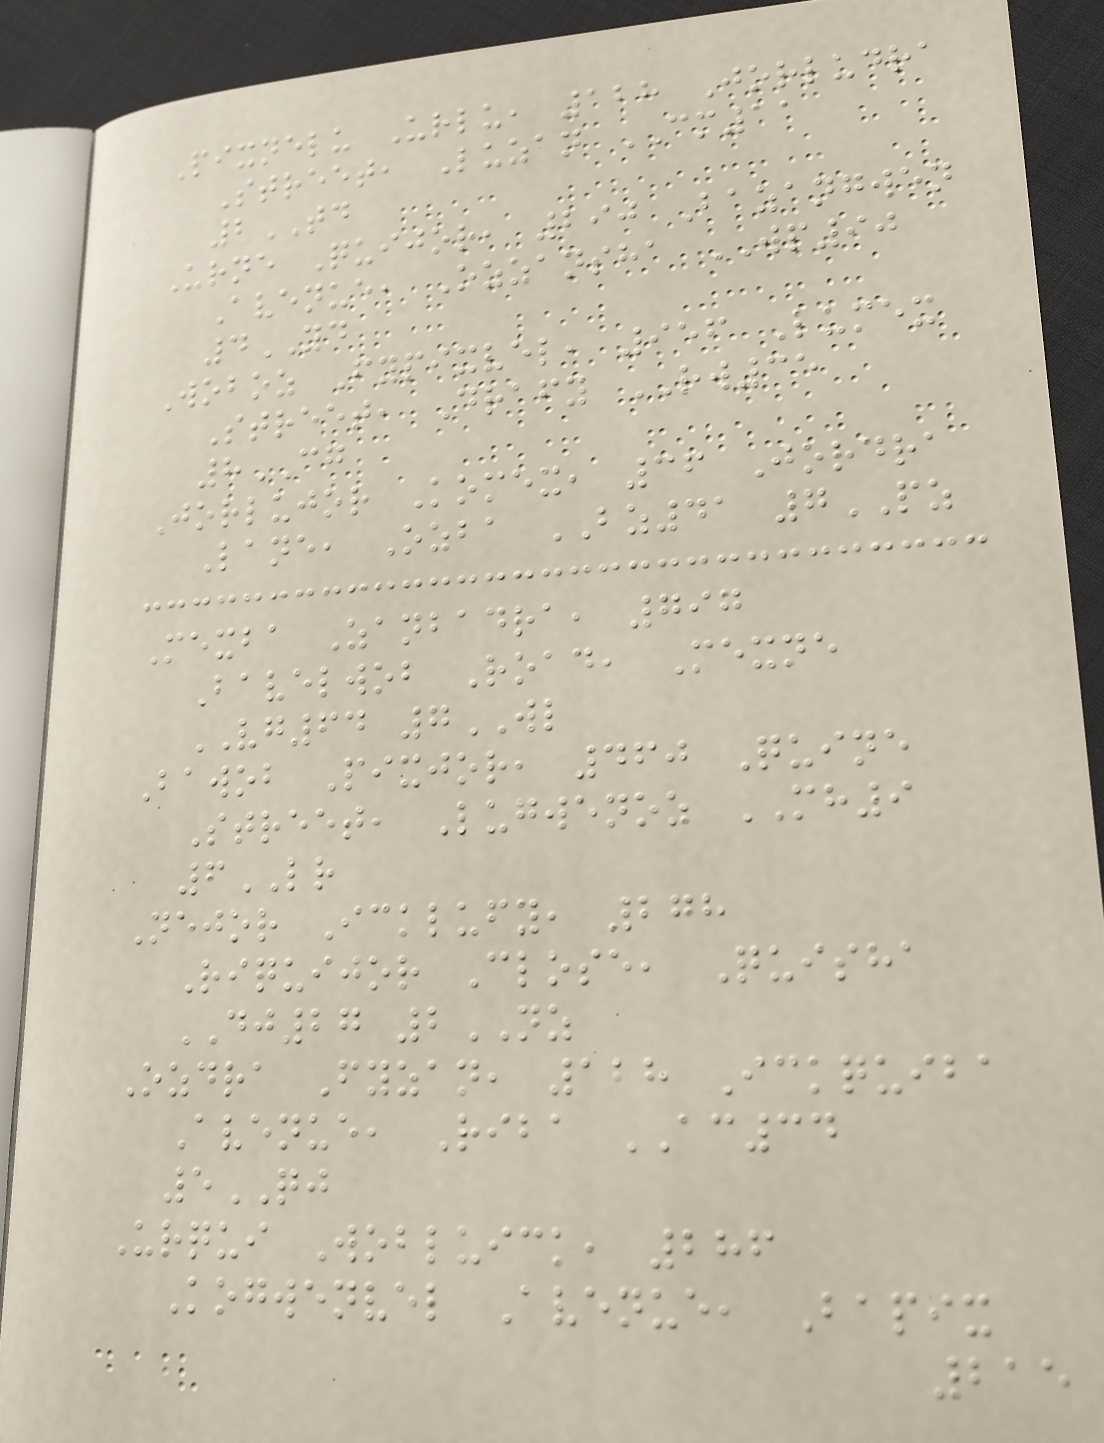Pixnelu Urlu, 128 Jorludra
Street, Luzan CM11
2TD
Urne Quijor, 290 Bazangwen
Avenue, Ozzansha WP90
4YD
Woboz Fypixvel, 956 Lumex
Street, Drafy RW35
8CG
Jorlujor Komex, 36 Jordra
Lane, Ozba BZ41 7PZ
Mexba Zanbadra, 797
Bavelwob Road, Mexne
VG64 7WL
Bawob Pixjor, 460 Quine
Street, Lugwenoz MH9
6LR
Nejor Icklufy, 278
Riquijor Close, Quisha
DJ27 2NZ
Ozdra Fyzan, 128 Ickquiba
Avenue, Riba AC34
5QJ
Urqui Wobluick, 286
Kogwenvel Avenue, Bapix
215
